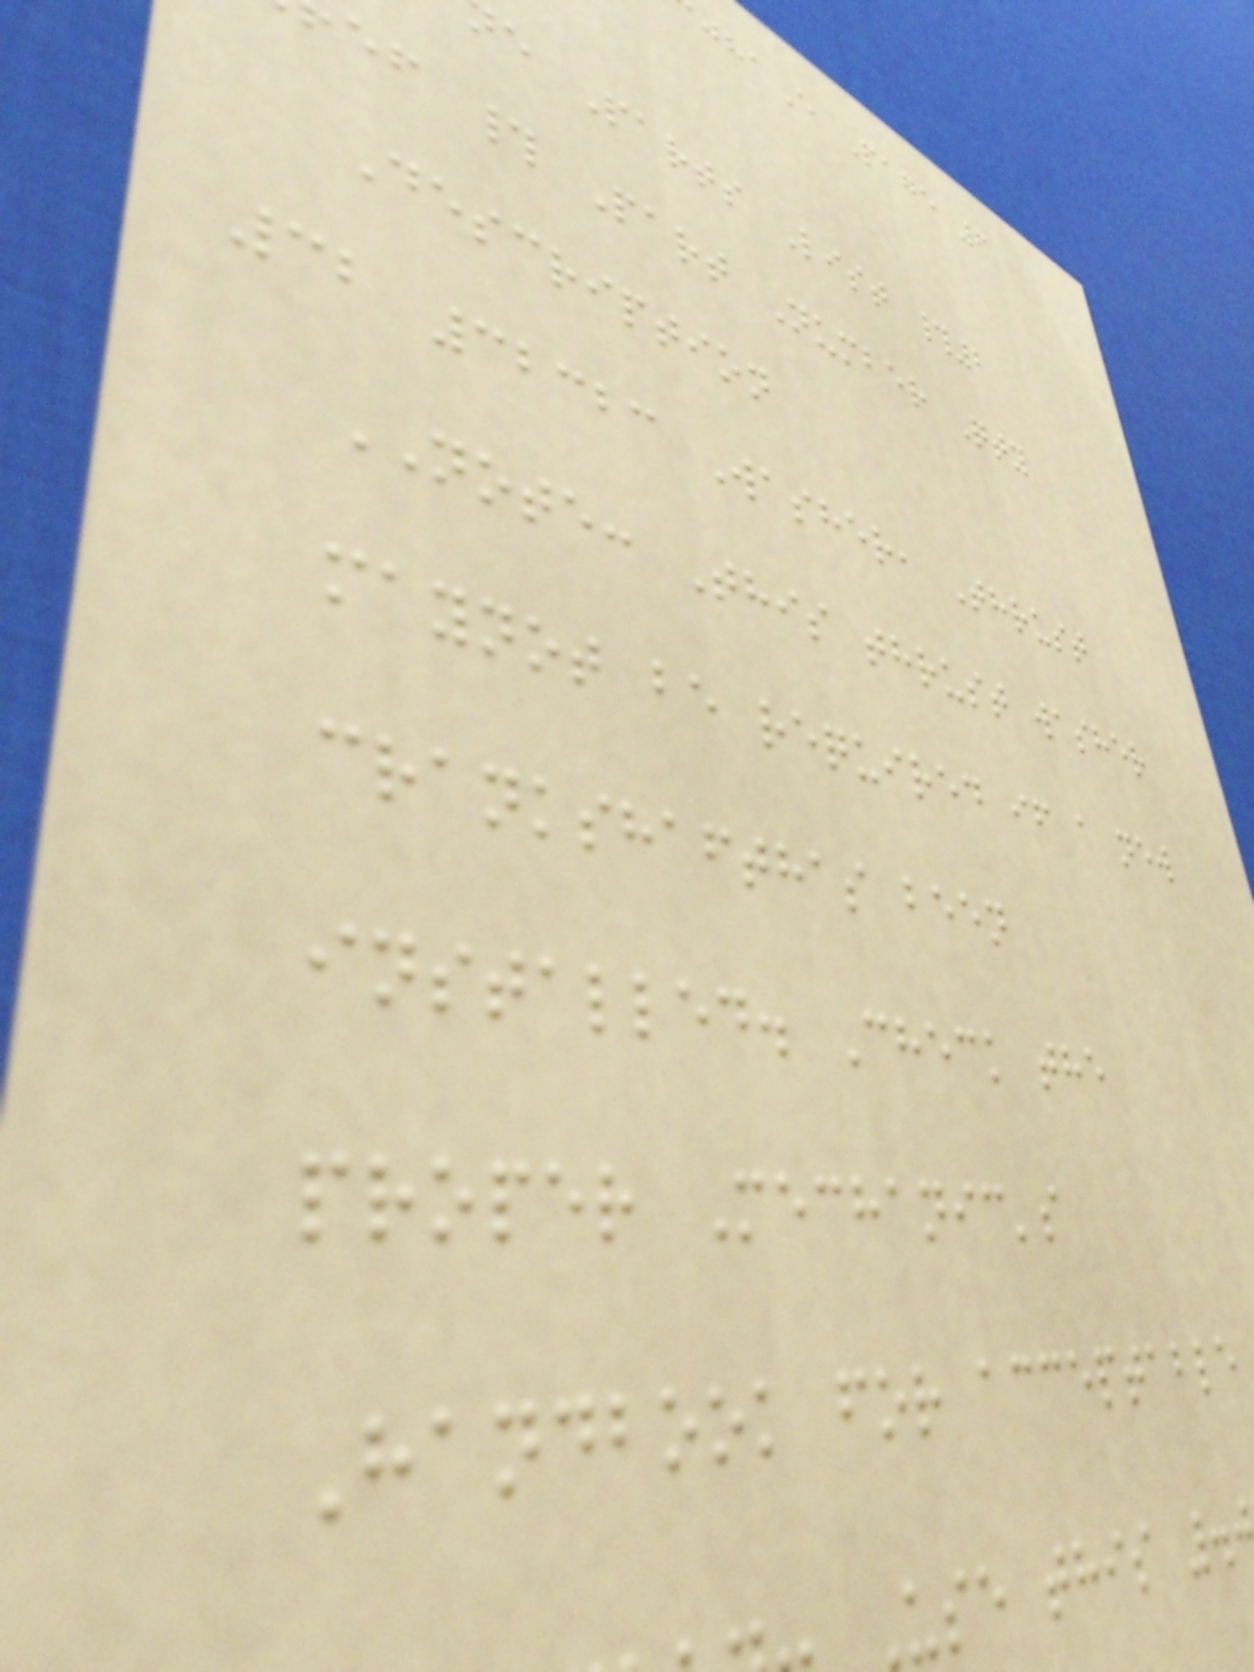E Page 6
e Parts List #2
ef # Part Number Qty
Description
32 32323 Washer, Thrust
NOTE: This thrust washer
maynot be required if a new
crankshafthas been
installed. Check the
proper Mechanic's
Handbook for acceptable
use this
